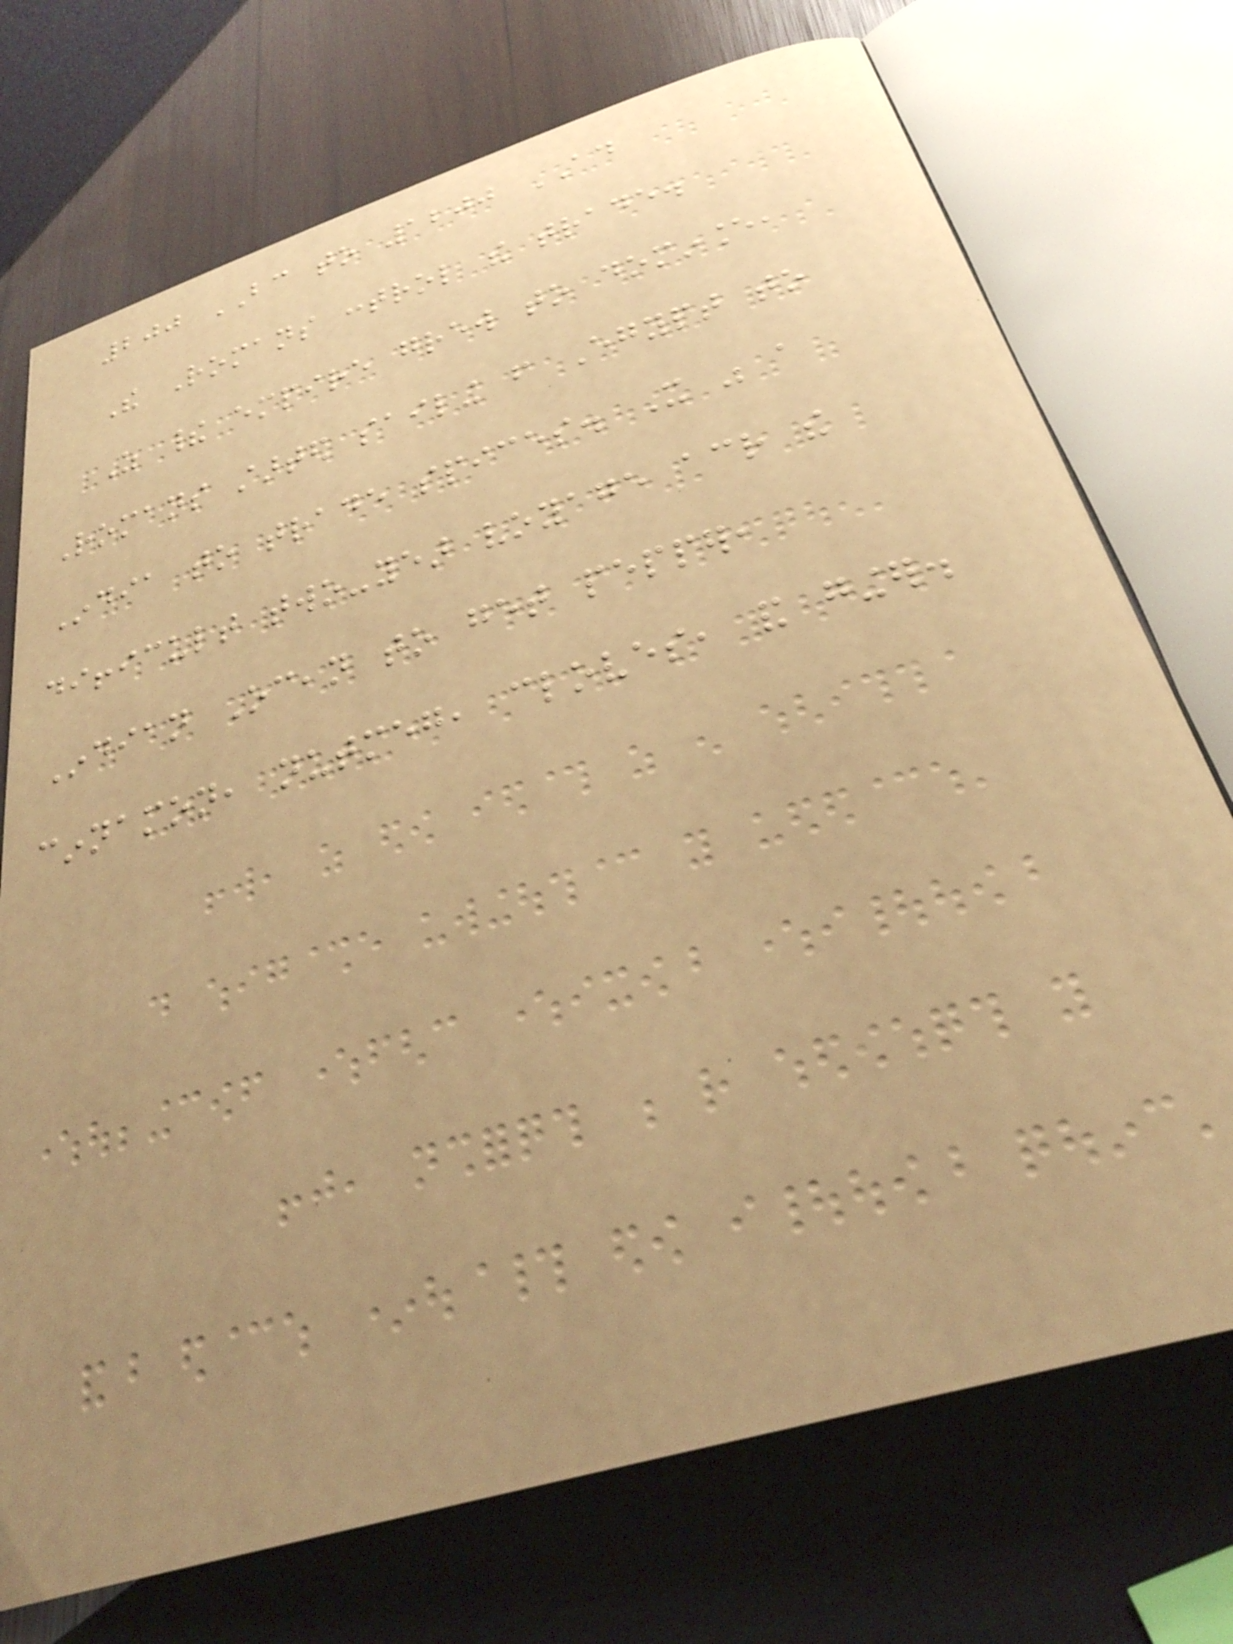200 BC to 1200 AD
The Romans control the trade.
As their empire grew to dominance,
Romans started sailing from Egypt to
India to trade spices. It was a
difficult two-year voyage across the
Indian Ocean to get pepper,
cinnamon, nutmeg, cloves, and ginger.
